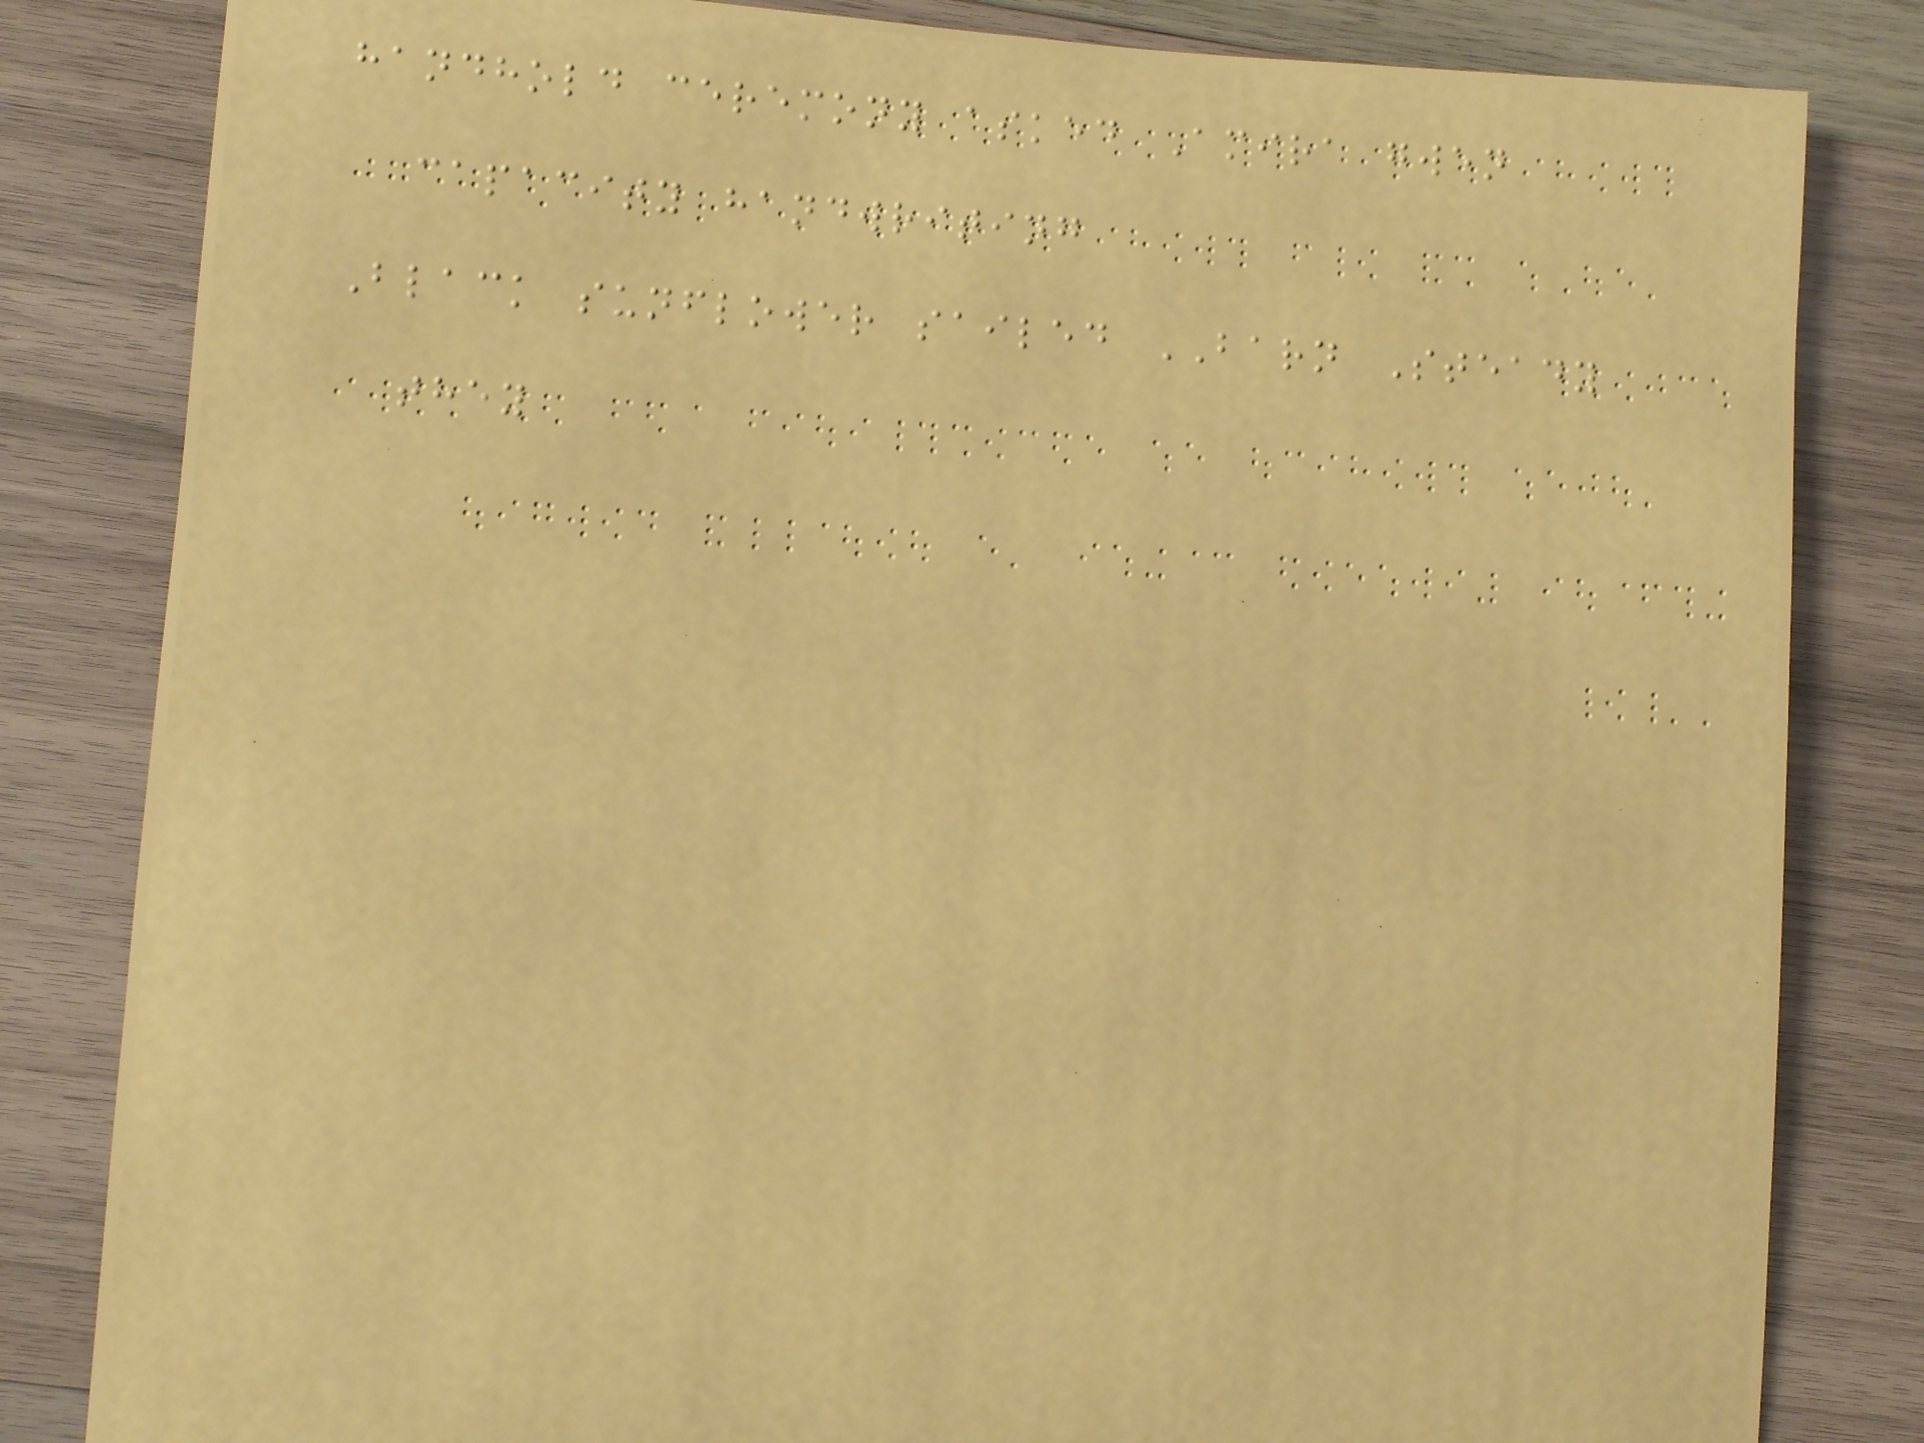handhold ceremony asked Amira gwen
capacity handwriting
Black sunflower sailed BARN Steady
they
